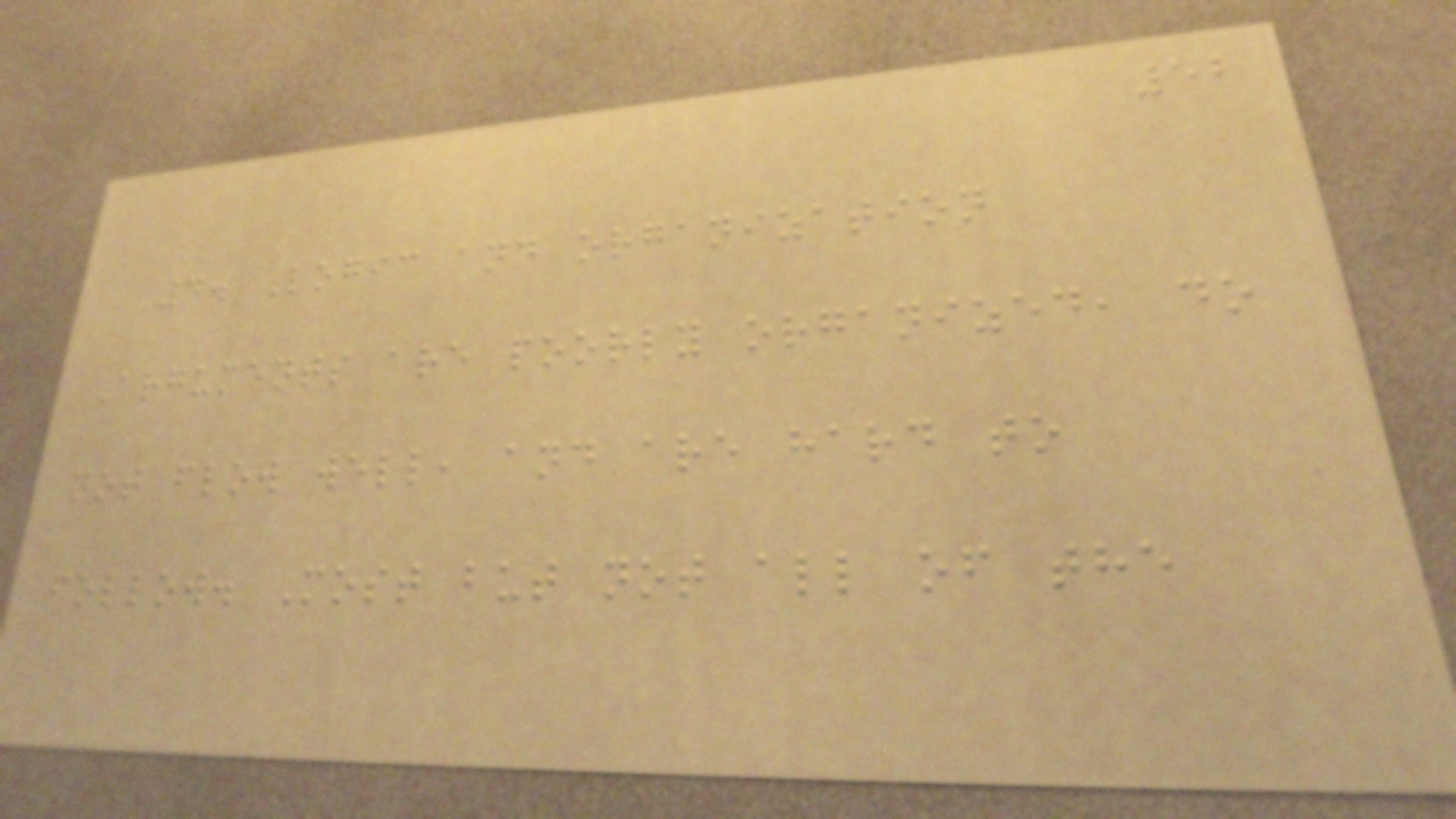52
4. Logic and organization
Arguments are poorly organized, do
not flow well, and are hard to
follow. Most but not all of the
